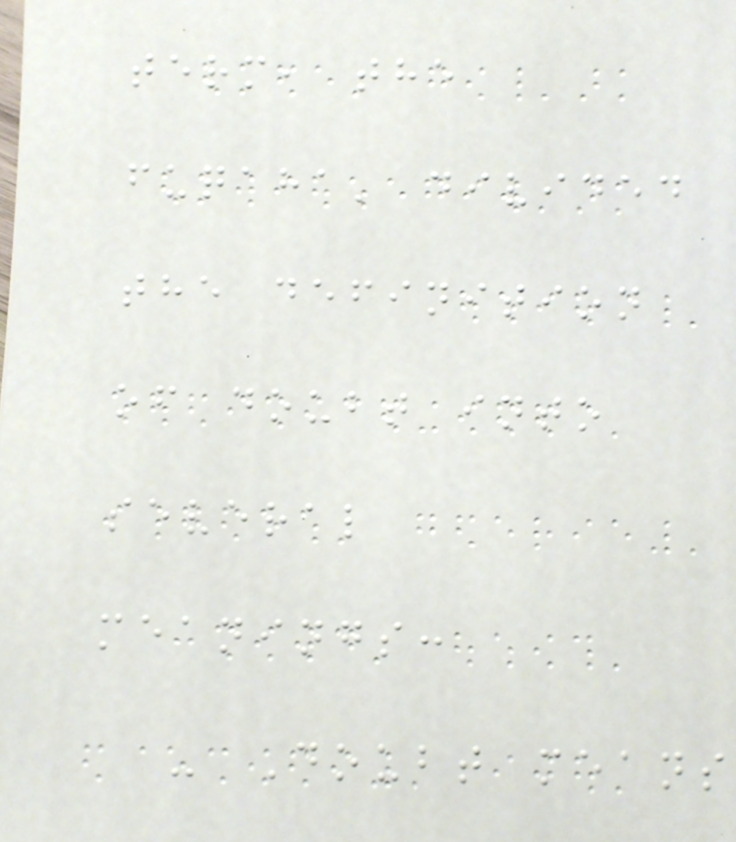term, the
fuqaha' divided
the definition
of doubt into
several
meanings:
- Doubt means
